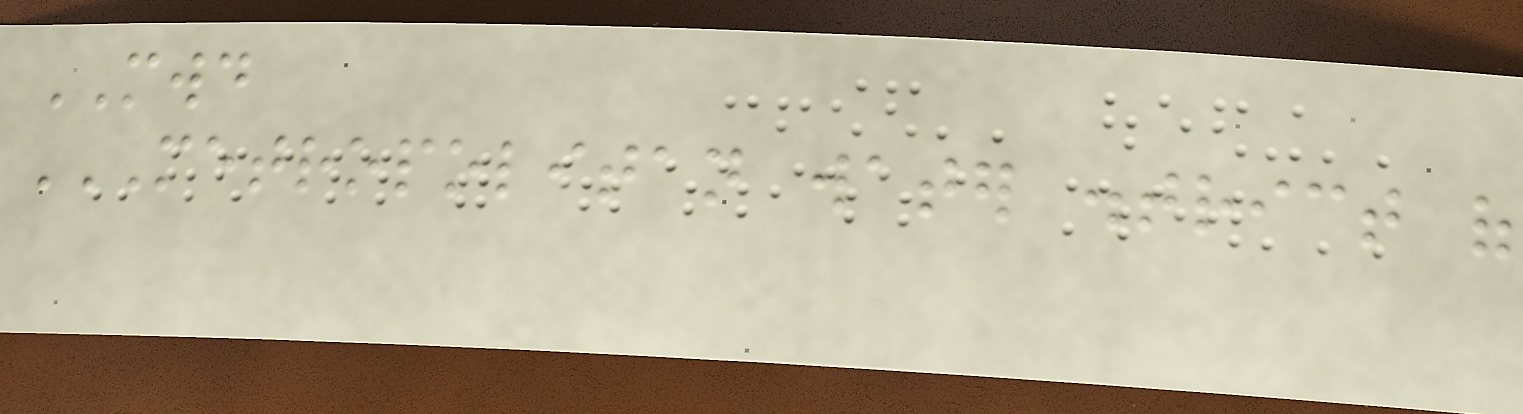MWD
METROPOLITAN WATER DISTRICT OF
